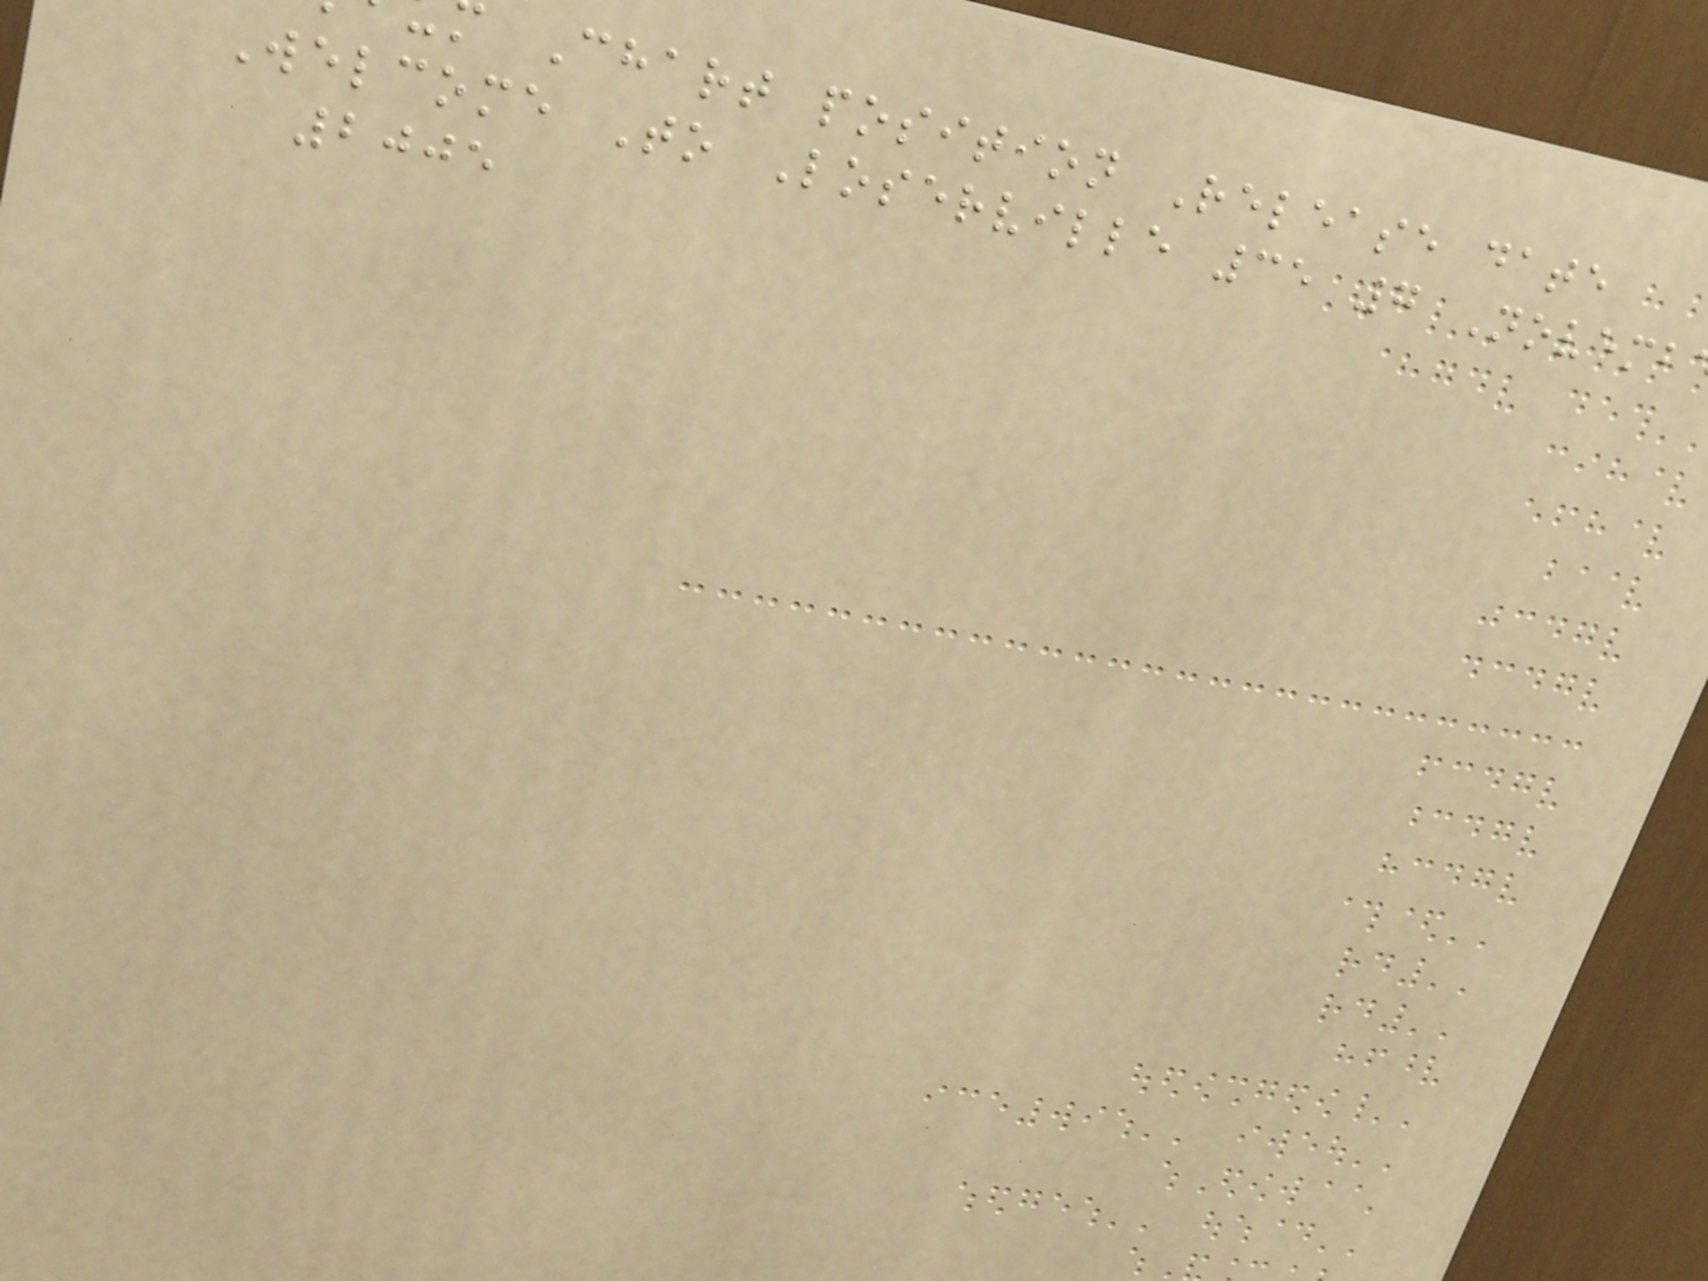Chart position Release date
Welcome To Loserville 35 7 Novemb
2005
